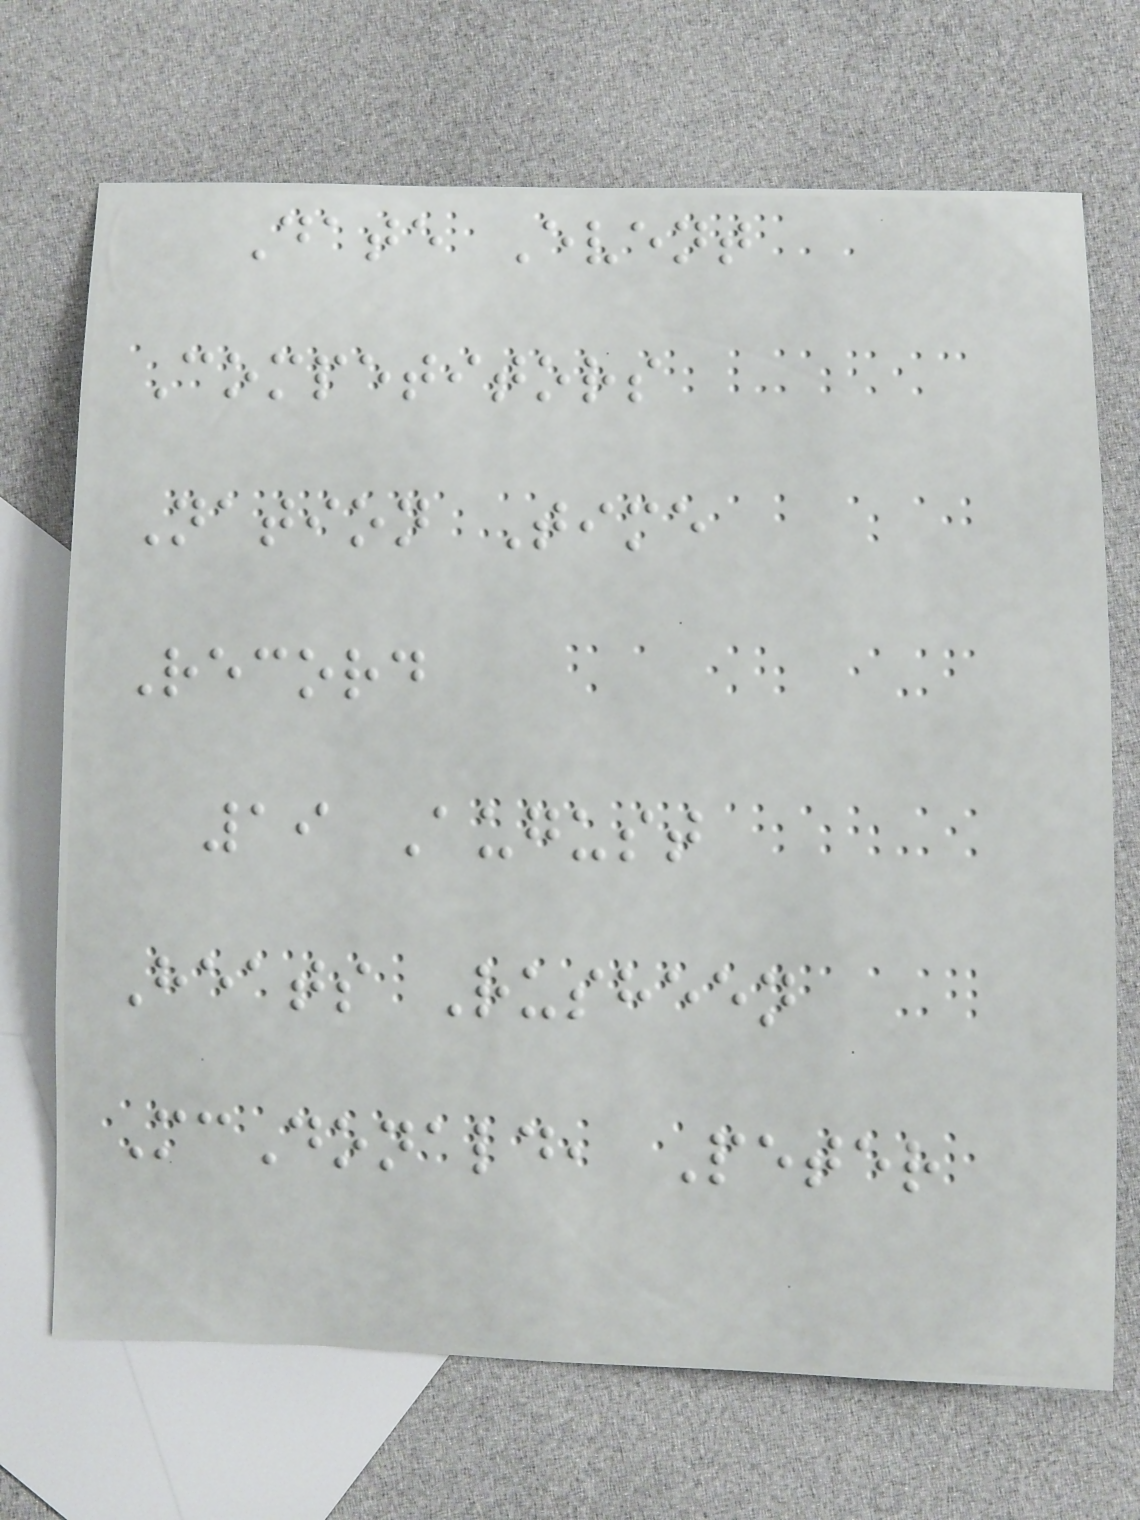Date Event
Competitors
Nation Time
Record
19 August
Heats Rusheen
McDonald, Peter
